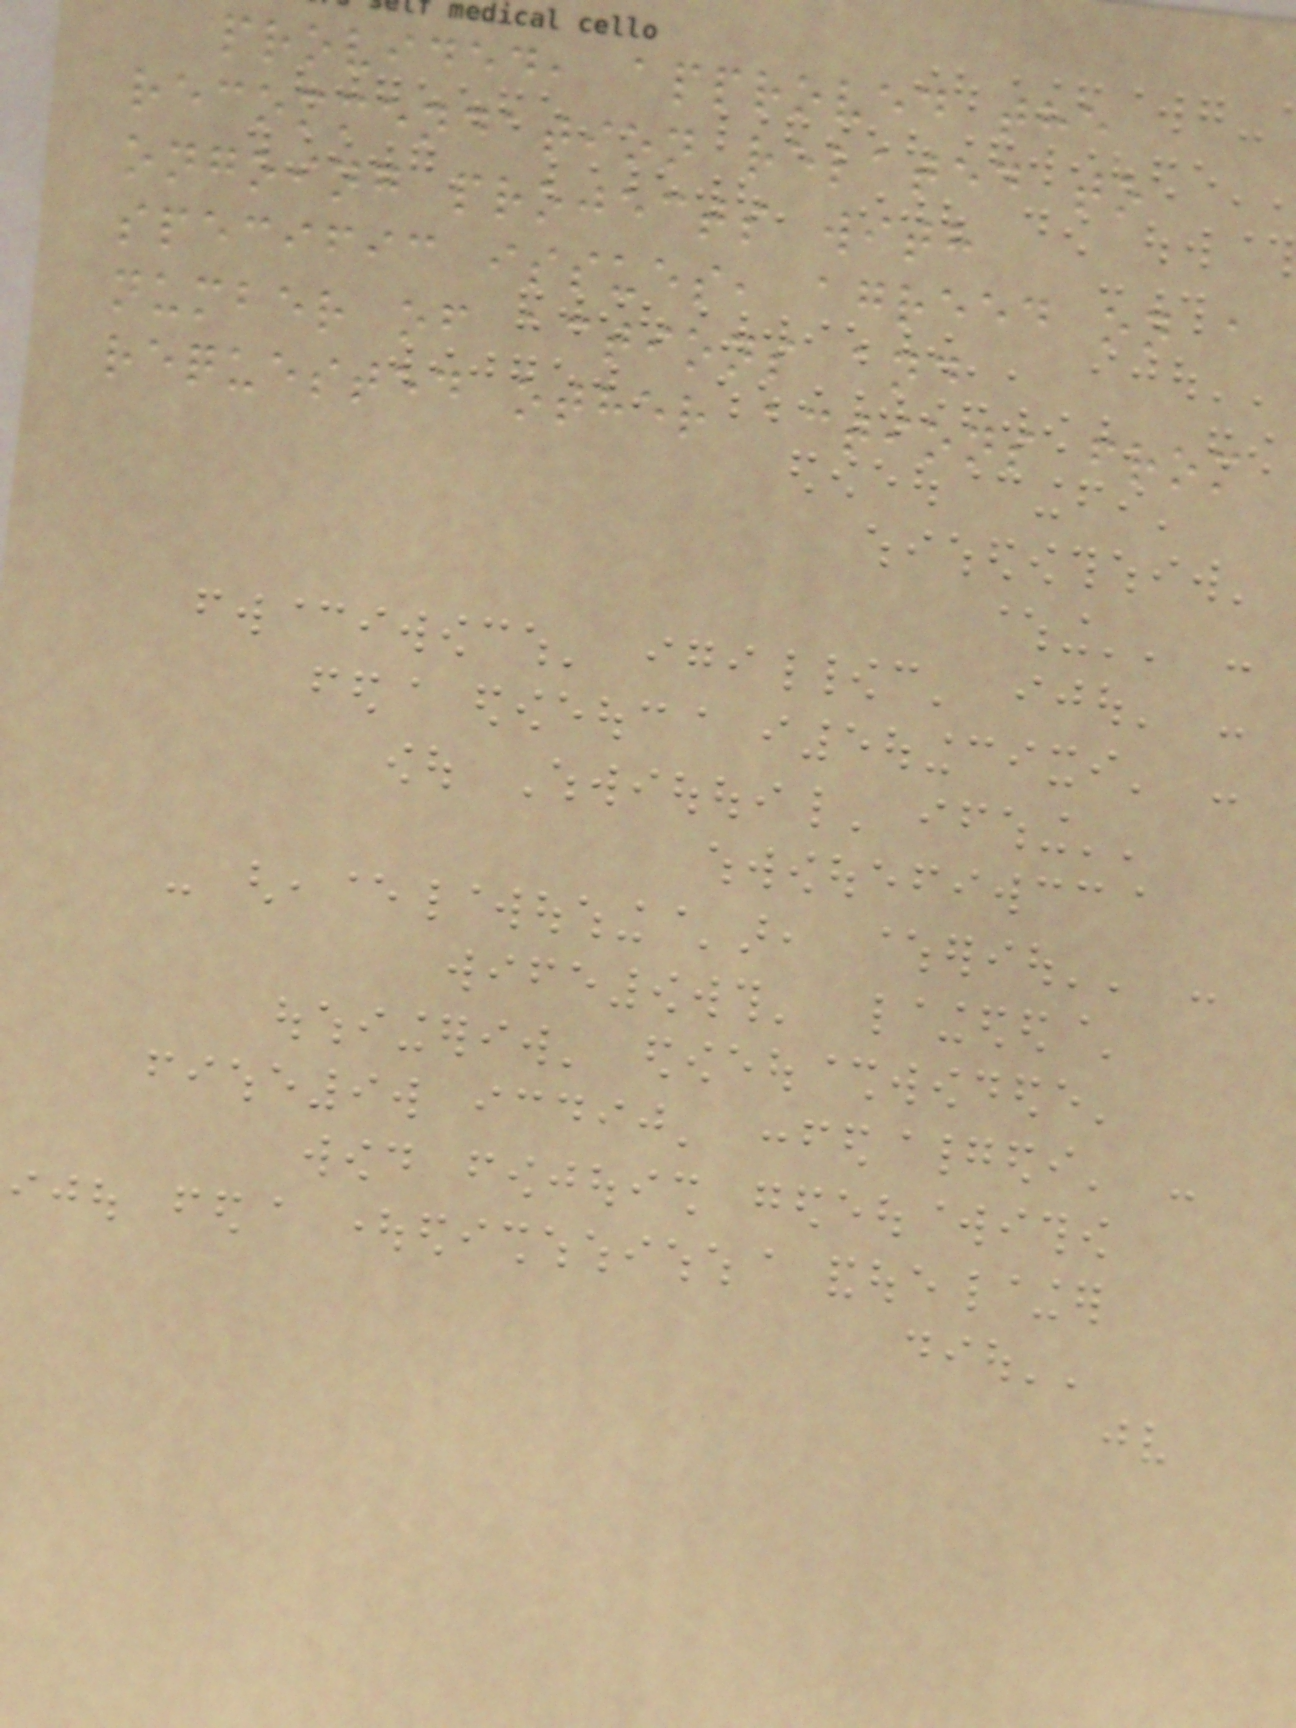provided, approved the
recommendation related to
ongoing projects with
specific issues, agreed on a
number of actions and
requested other actions from
